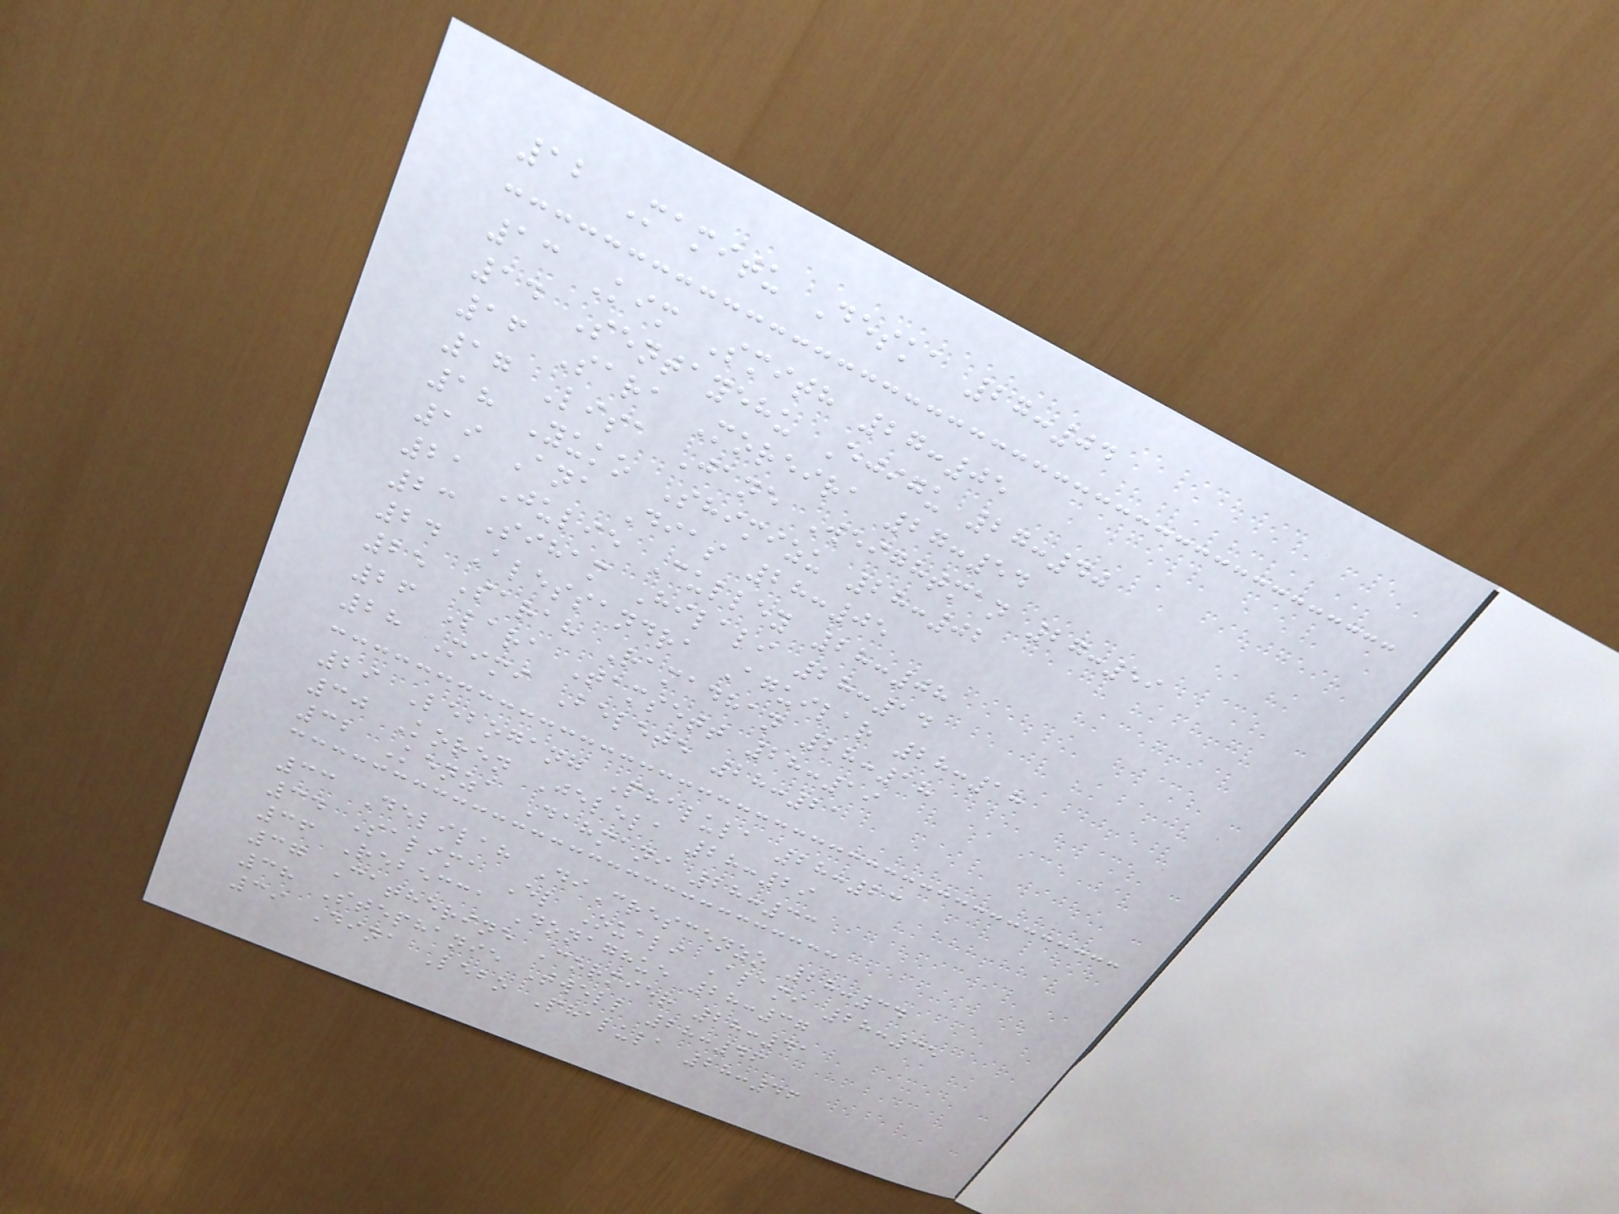12 Mamitu Deska 27:04
13 Kim Smith 27:05
14 Sentayehu Ejigu 27:40
16 Sara Moreira 27:54
17 Lisa Jane Weightman 27:59
18 Yuko Shimizu 28:02
19 Ana Dias 28:05
21 Julie Culley 28:08
23 Siham Hilali 28:14
24 Alessandra Aguilar 28:18
25 Sarah Ramadhan 28:18
26 Lara Tamsett 28:19
28 Mimi Belete 28:21
29 Lebogang Phalula 28:23
30 Koren Jelela 28:29
32 Kenza Dahmani 28:33
33 Delilah DiCrescenzo 28:34
34 Salima El Ouali Alami 28:35
36 Rebecca Donaghue 28:37
37 Catherine Cormier 28:41
38 Stephanie Twell 28:46
39 Dina Lebo Phalula 28:46
